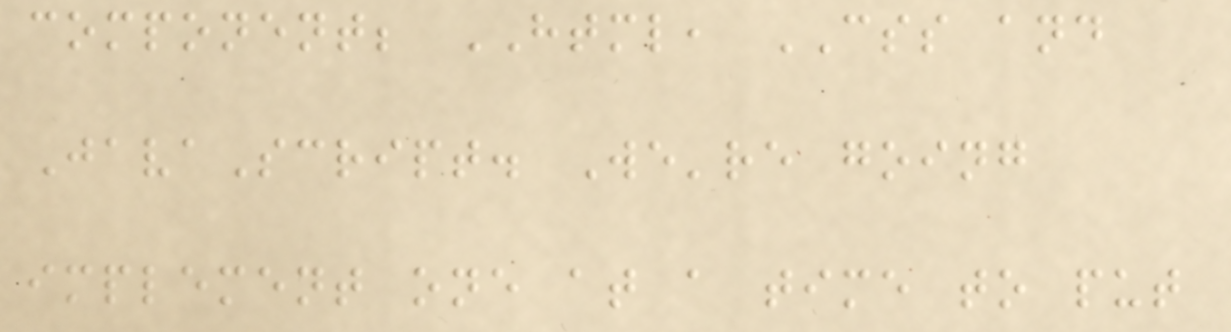component; HTML, CSS and
JavaScript. We're going
implement one at a time to put
